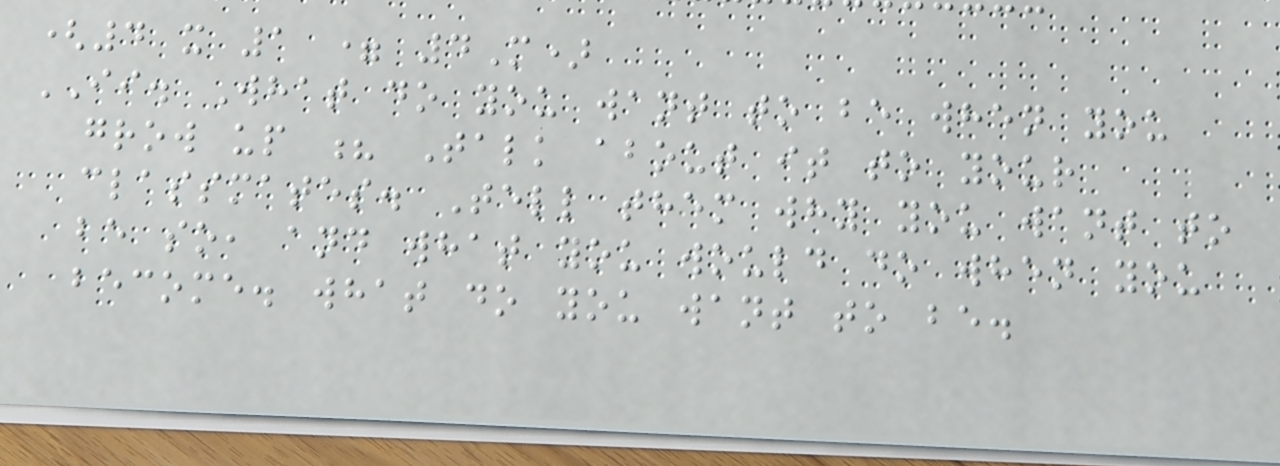(4 x 1 = 4M)
II. What do you want to be when you
grow up ? Talk about it to your
classmates. Tell them why you want to
be so, and what you would do when you
become. what do you want to be.
